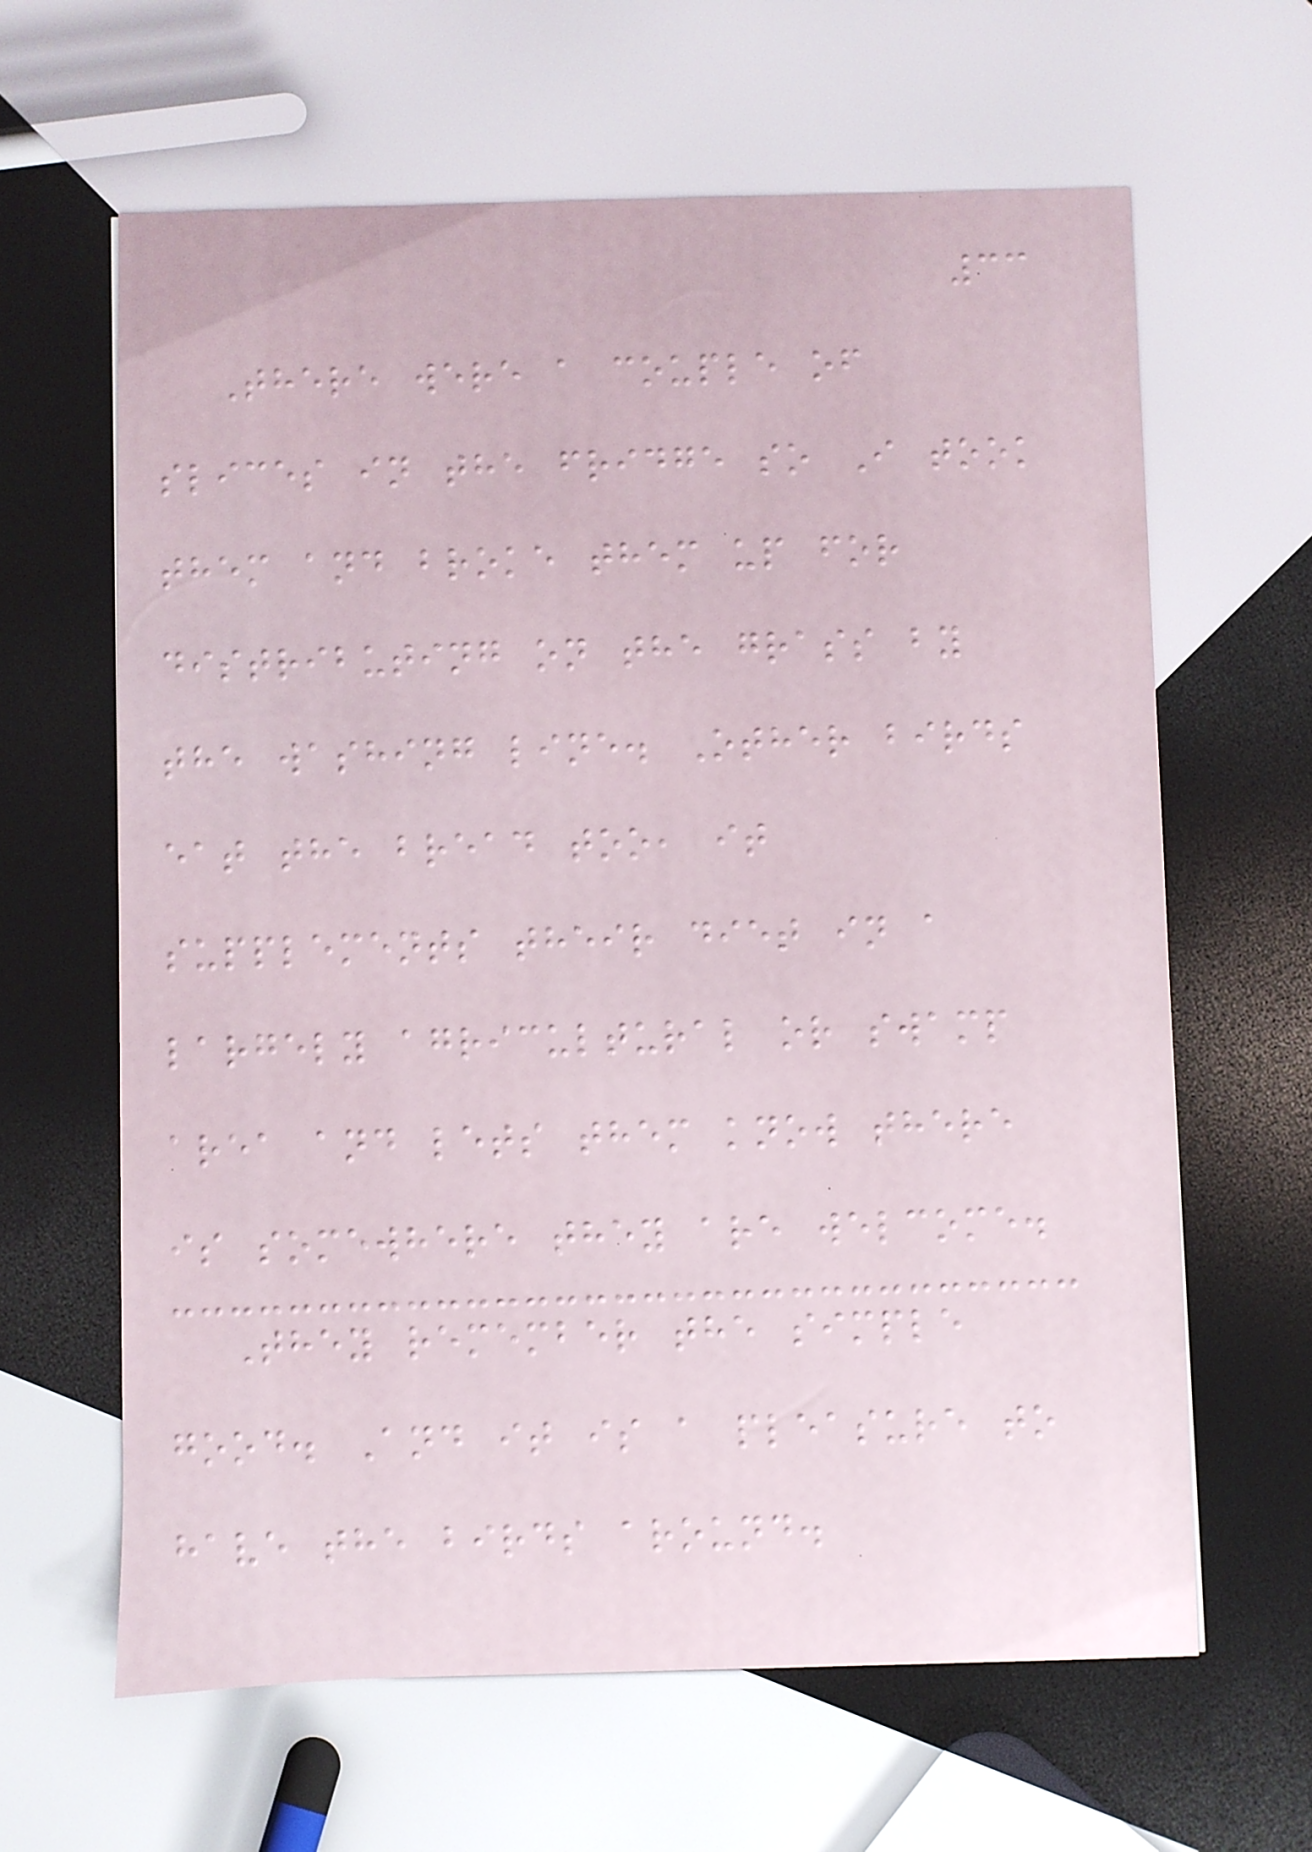33
There were a couple of
slices in the fridge so I took
them and broke them up for
distributing on the grass by
the washing line. Other birds
eat the bread too, it
supplements their diet in a
largely agricultural or swamp
area and lets them know there
is somewhere they are welcome.
They remember the simple
good. And it is a pleasure to
have the birds around.
